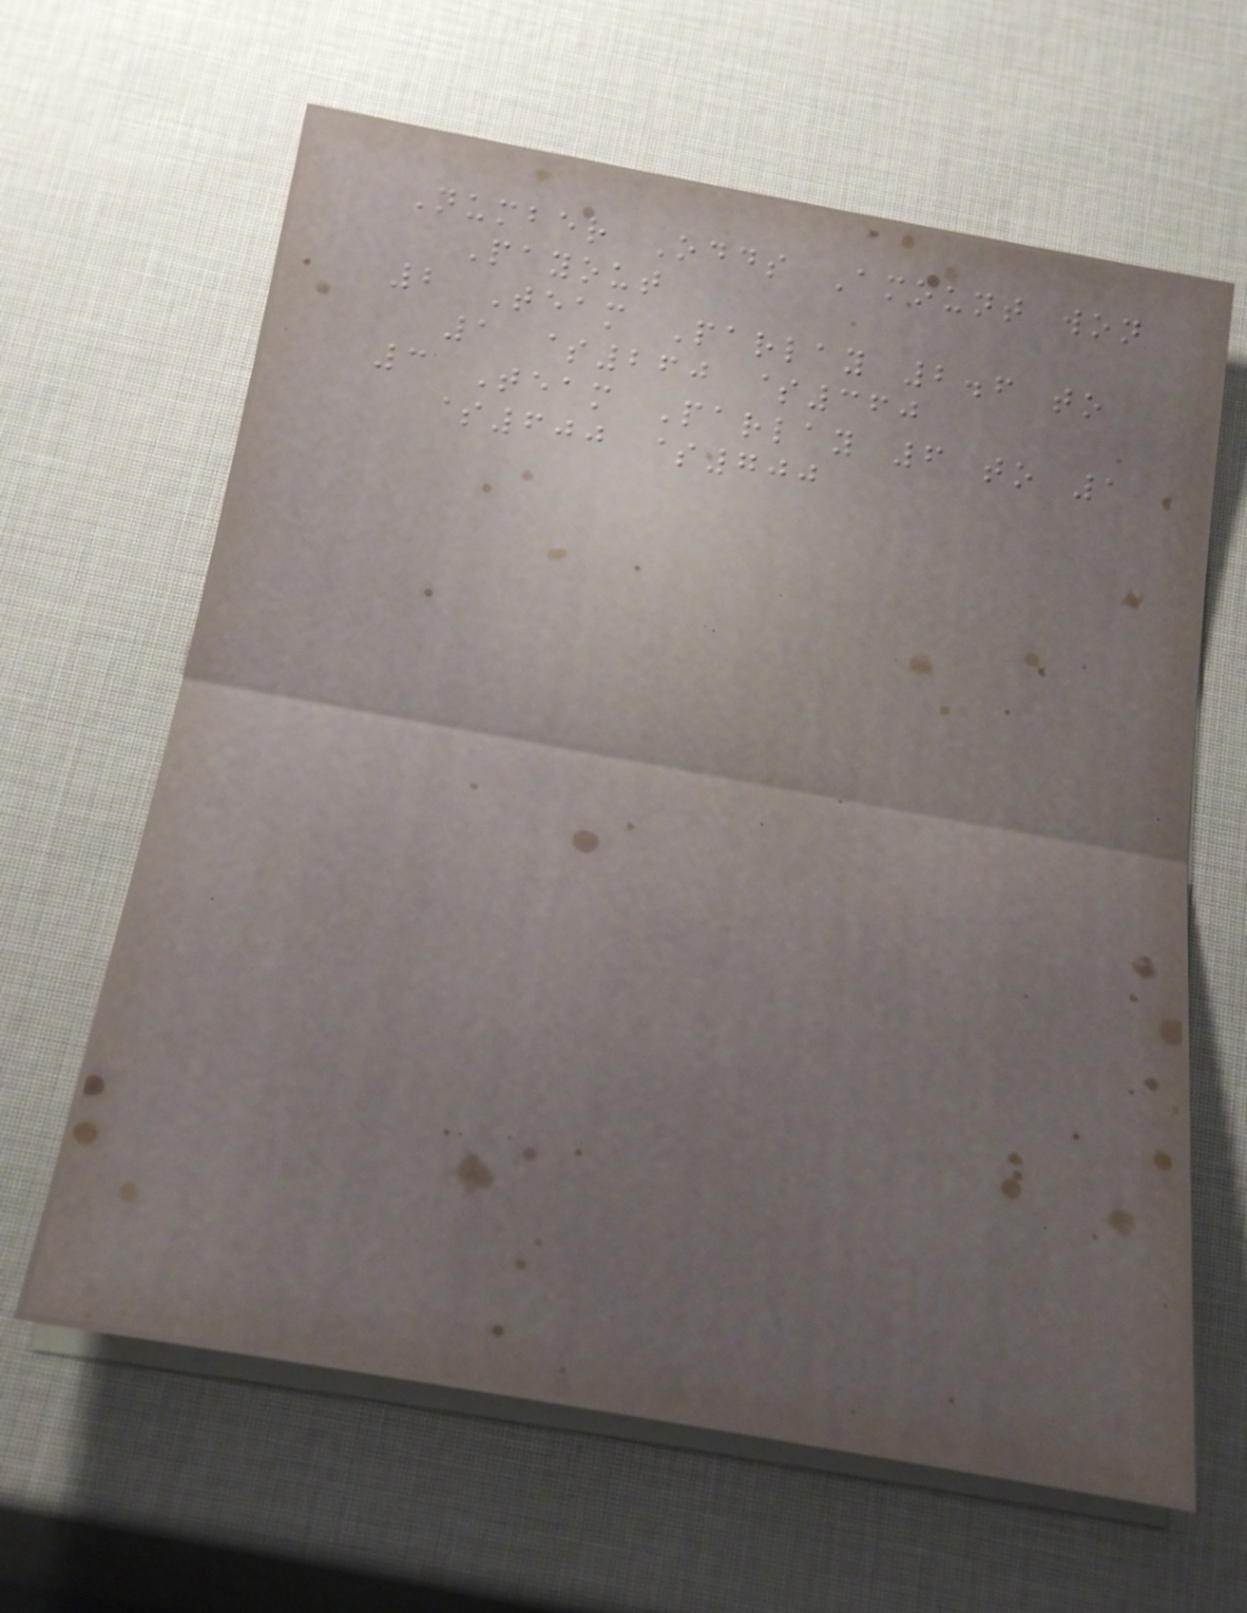Number Odds Amount won
Payout
2 Team Parlay 2.6 to
1 $260 $360
3 Team Parlay 6 to 1
$600 $700
